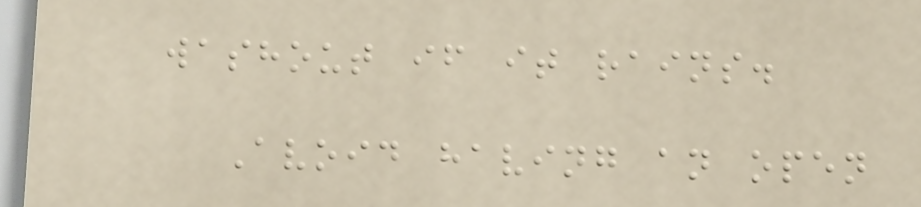washout if it rains.
Avoid having an open
